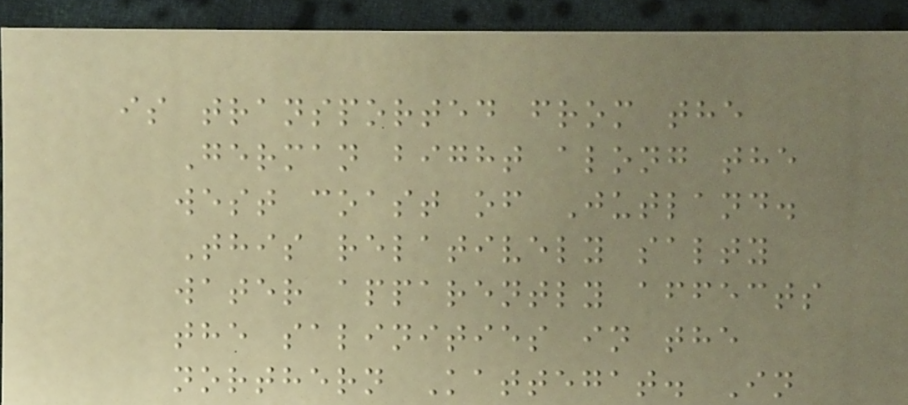is transported from the
German bight along the
west coast of Jutland.
This relatively salty
water apparently affects
the salinities in the
northern Kattegat. In
